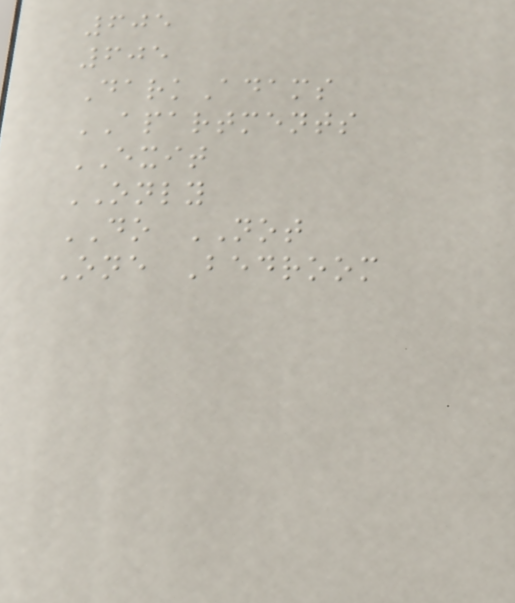605
605
DarkAdams
APARTMENTS
EXIT
ONLY
DO NOT
One Bedroom
